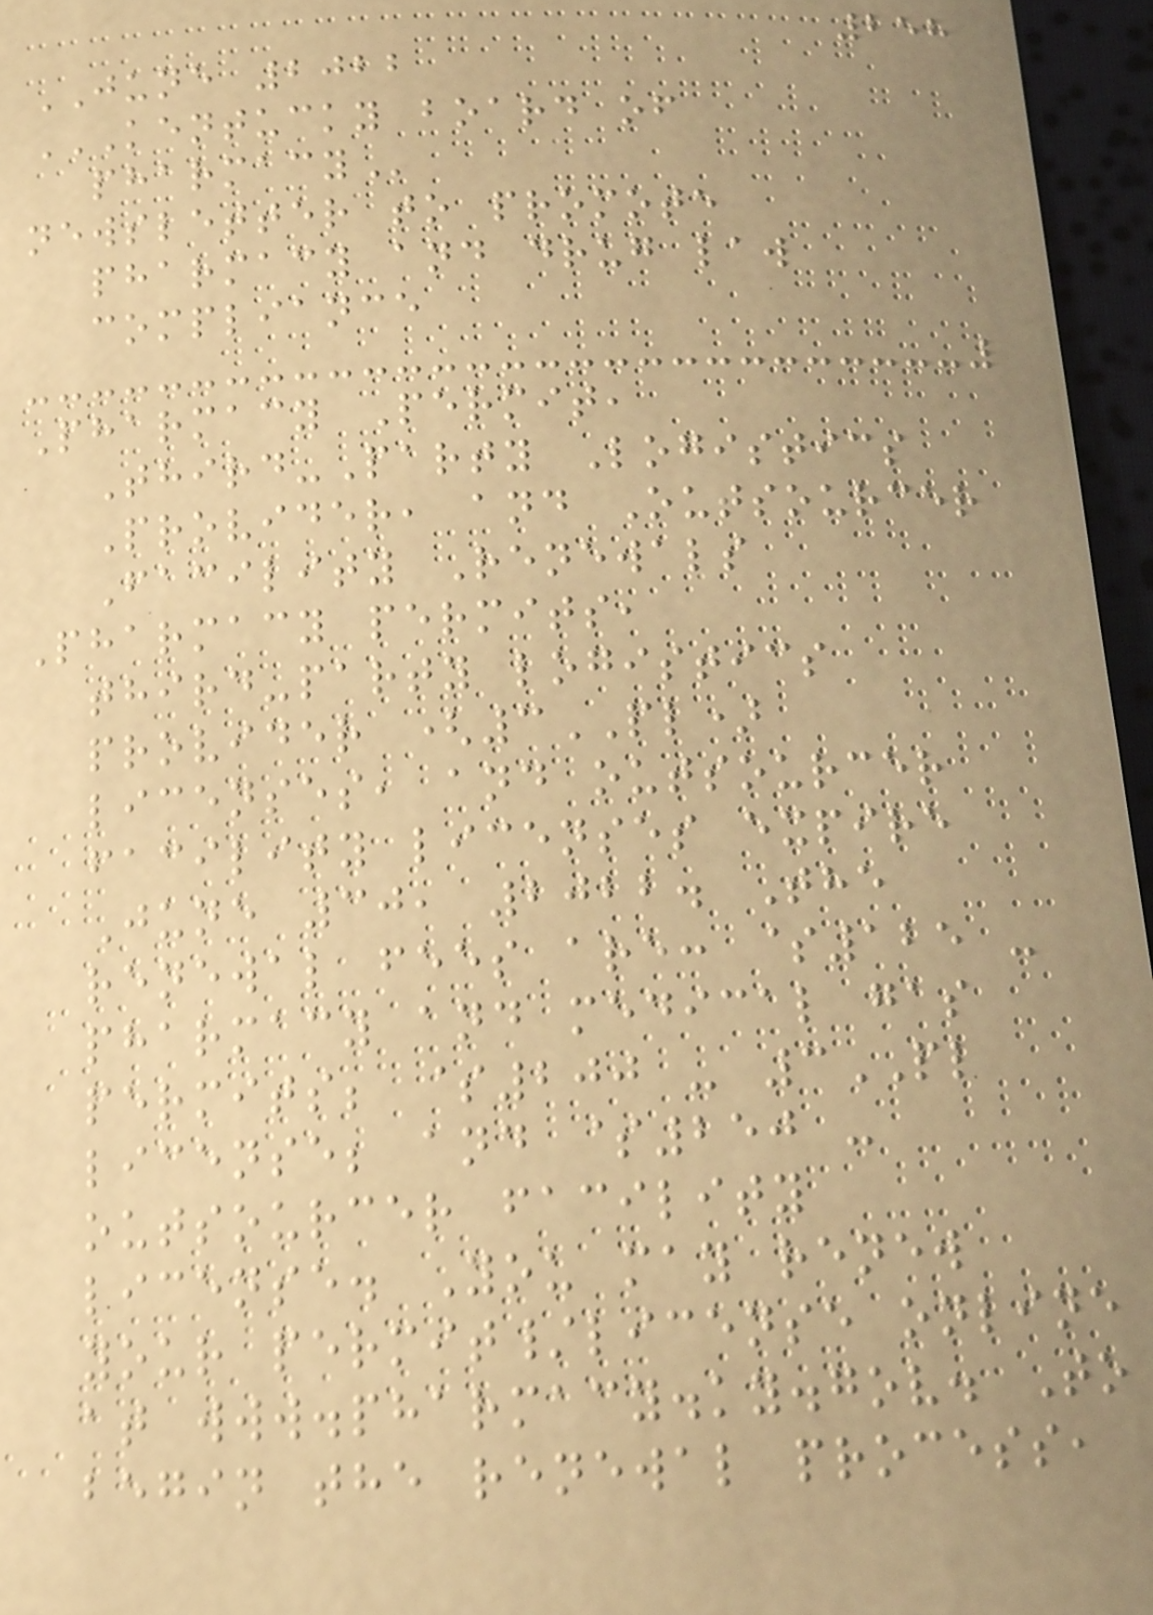258
JUNE 2022
KENTUCKY BOARD OF
PHARMACY
newsletter to promote
pharmacy and drug law
compliance
Pharmacy Permit,
Third-Party Logistics
Provider, and Outsourcer
Facility Renewals
Pharmacy permits,
third-party logistics
provider (3PL)
licenses, and outsourcer
facility licenses expire
June 30, 2022. The
renewal fees are: $125 -
pharmacy and medical gas
permits; $200 - 3PL
license; and $250 -
outsourcer facility
license. You may renew
your permit/license online
at www.pharmacy.ky.gov. To
begin the renewal process,
